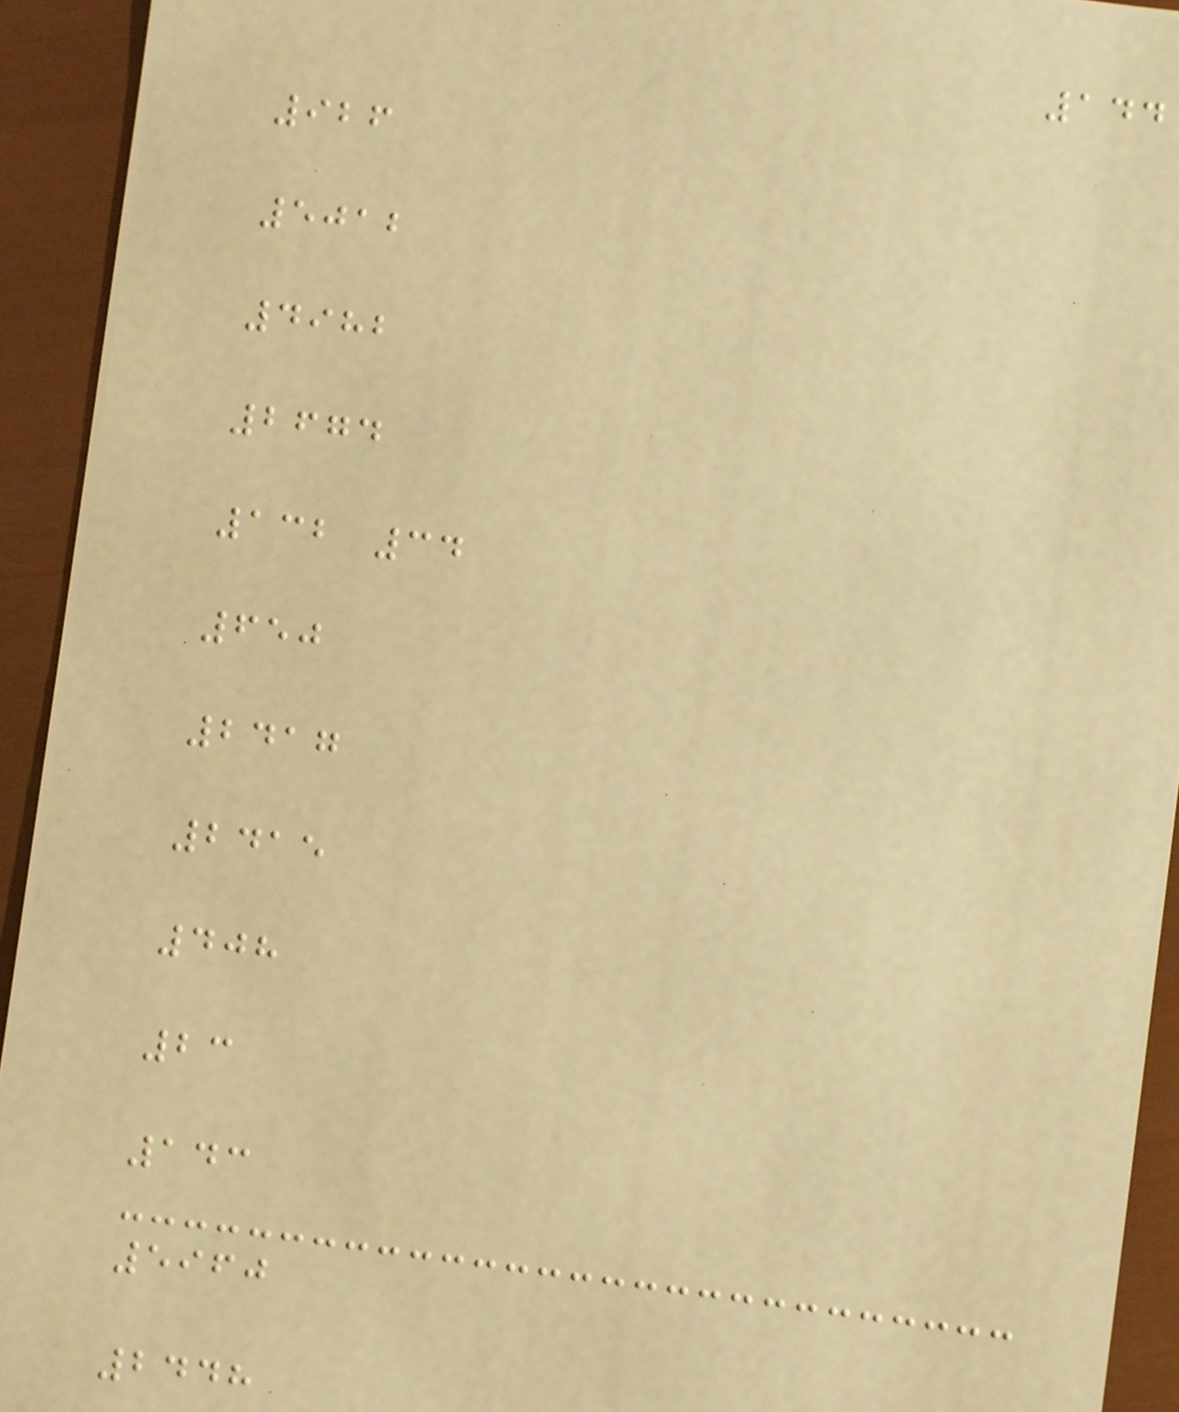144
926
5012
4982
2674
132 34
650
2417
2415
408
23
143
5960
2448
